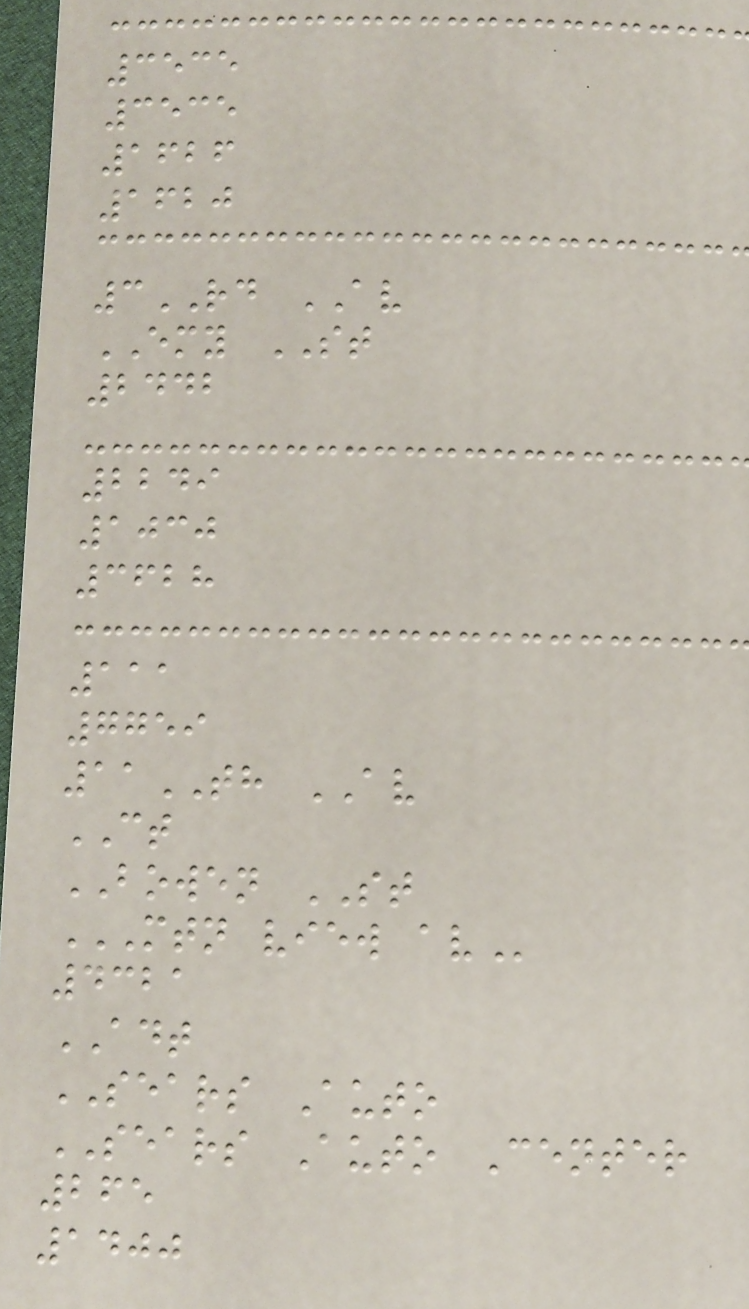3535
3535
1626
1620
3RD AV
EMY ST
2442
2249
1030
3628
111
7759
11TH AV
CT
BOWEN ST
MTN VIEW AV
4321
ADT
SEARS Auto
SEARS Auto Center
265
1400
